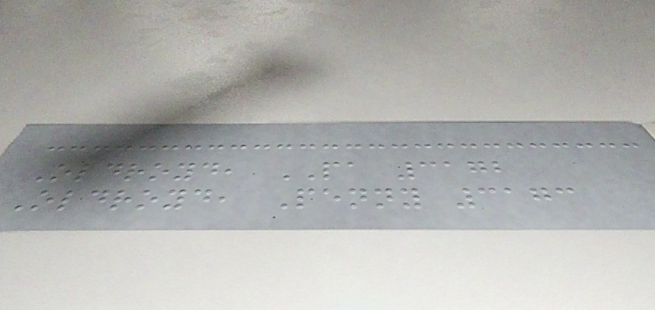Oldroyd, PA 3172
Oldroyd, Penny 3173
